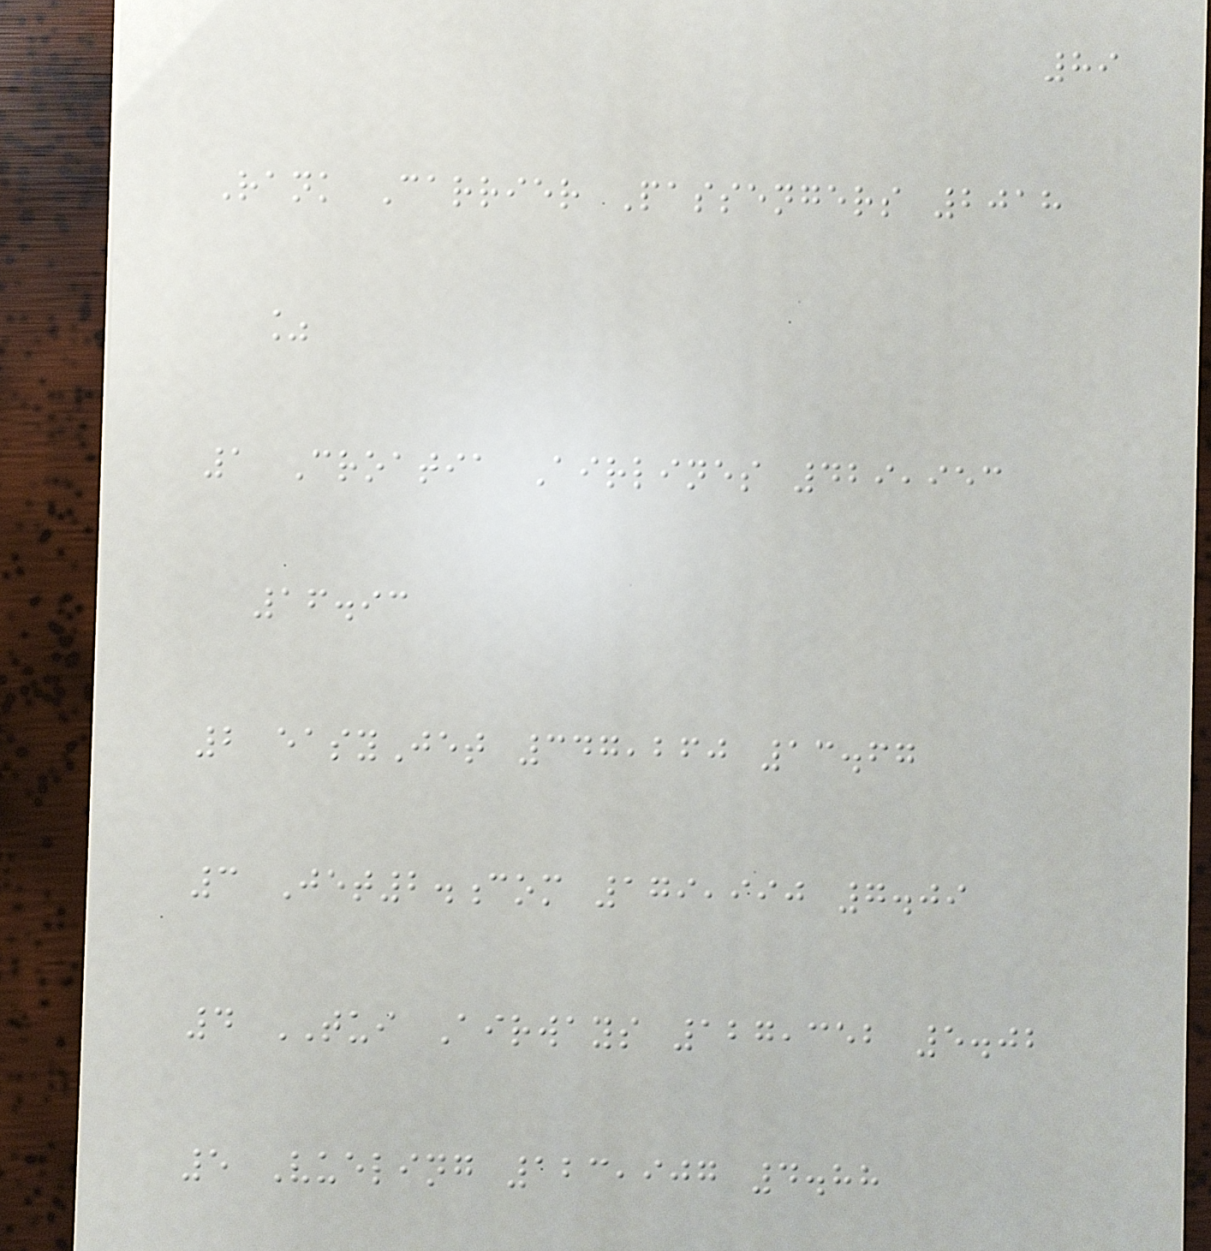89
Rank Carrier Passengers 2018
%
1 Croatia Airlines 429,953
16.93
2 easyJet 347,260 13.67
3 Jet2.com 179,990 7.09
4 TUI Airways 127,352 5.02
5 Vueling 123,907 4.88
